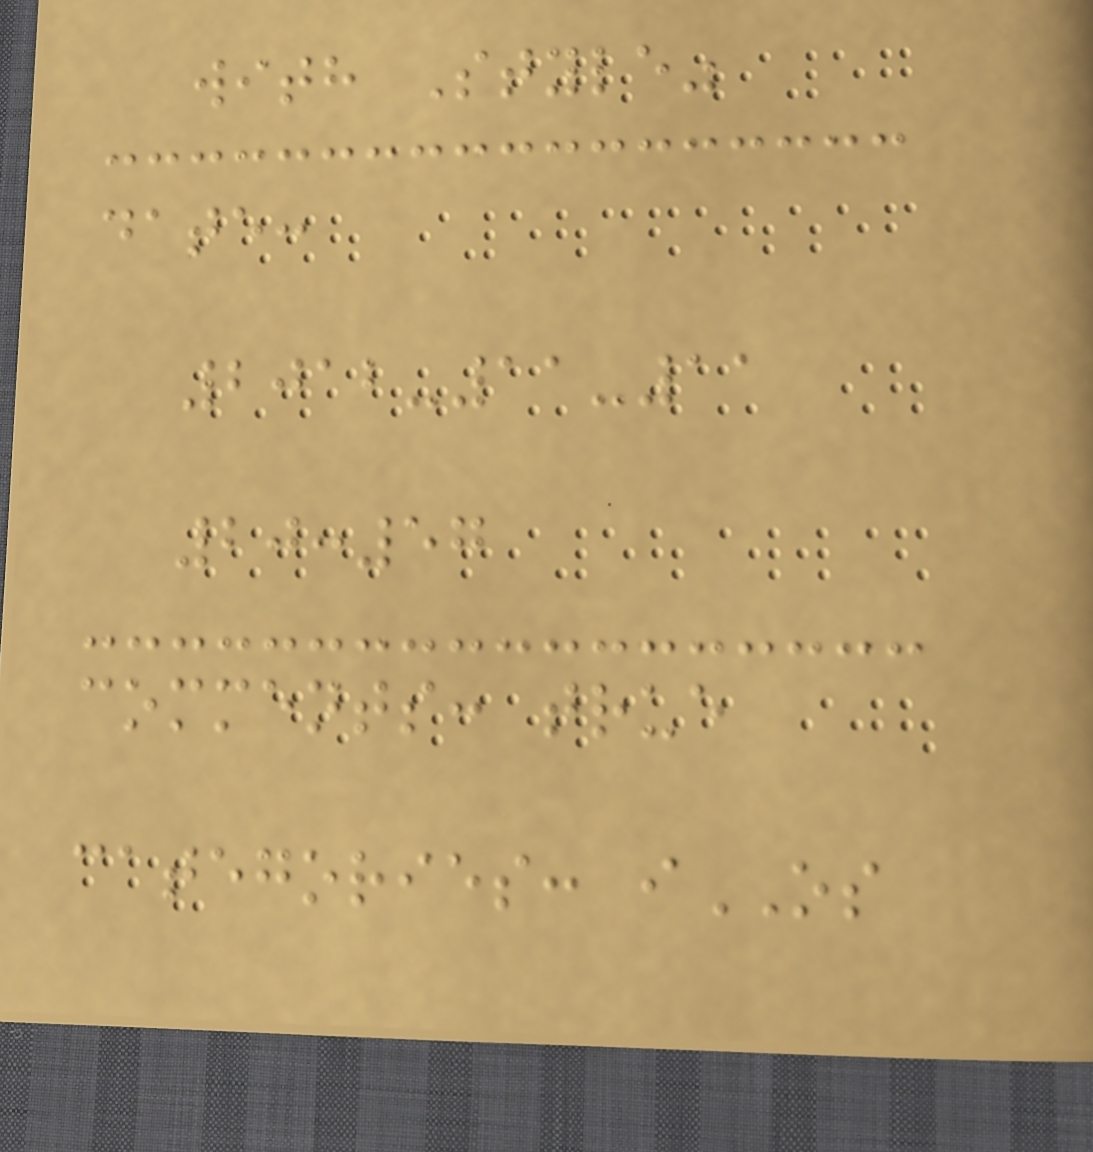with Style"
date:
2012-11-11
20:57
comments: true
categories: iOS
